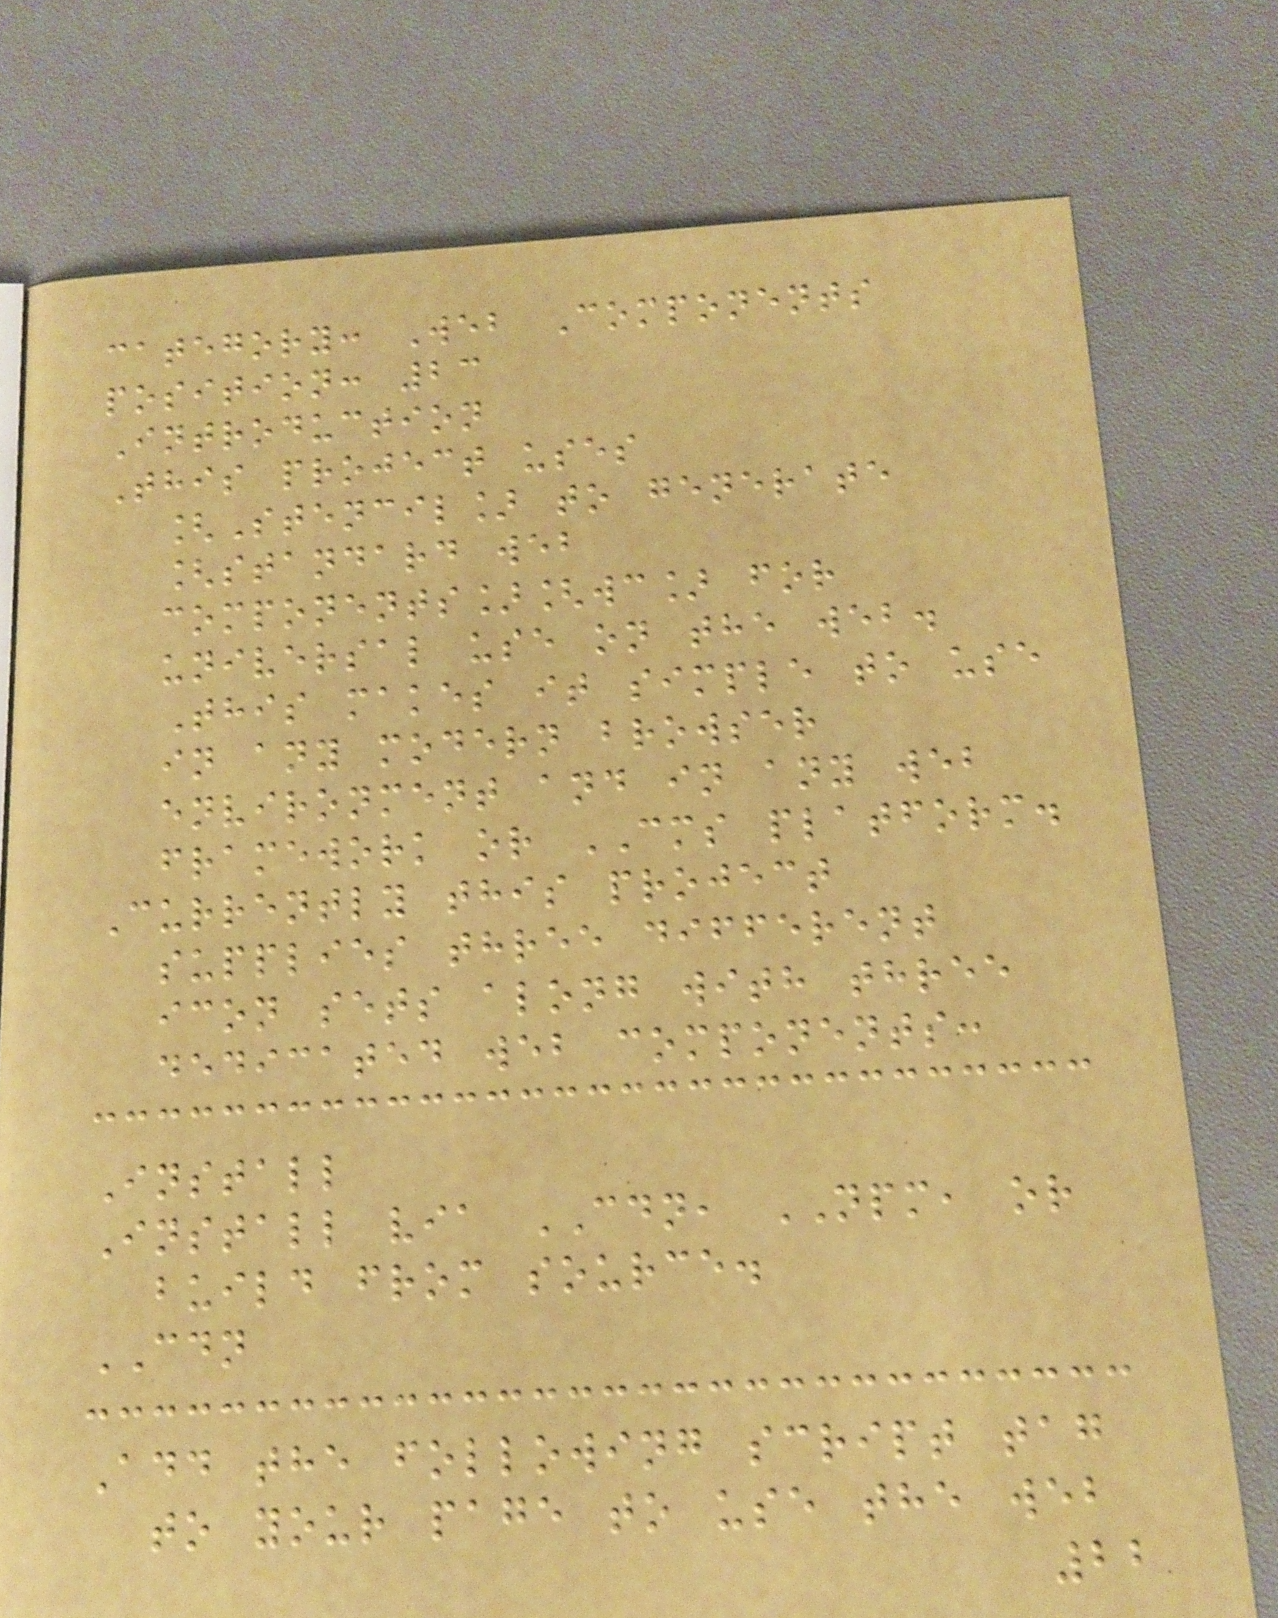category: Web Components
position: 23
Introduction
This project uses
[Stencil] to generate
[standard web
components][wc] for
universal use on the web.
This makes it simple to use
in any modern browser
environment and in any web
framework or CMS platform.
Currently this project
supplies three different
icon sets along with three
dedicated web components:
Install
Install via CDN, NPM, or
build from source.
CDN
Add the following script tag
to your page to use the web
22
